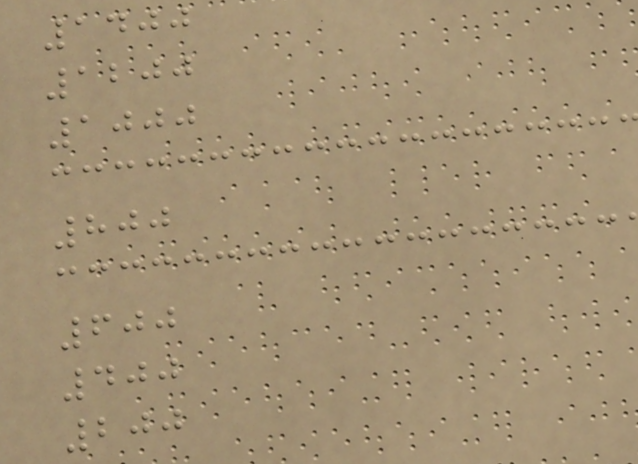1400
1200
1000
800
600
400
200
